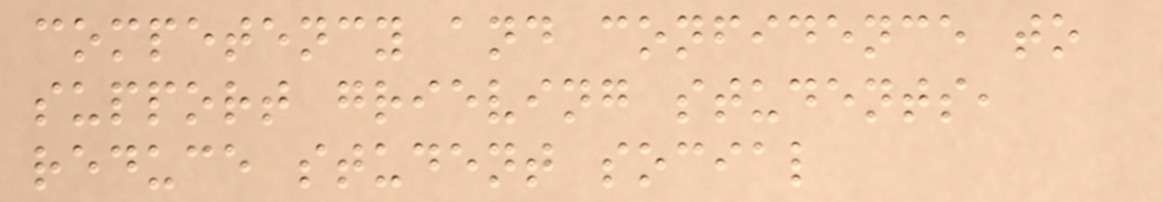competency and confidence to
support grieving students,
reduce student social
